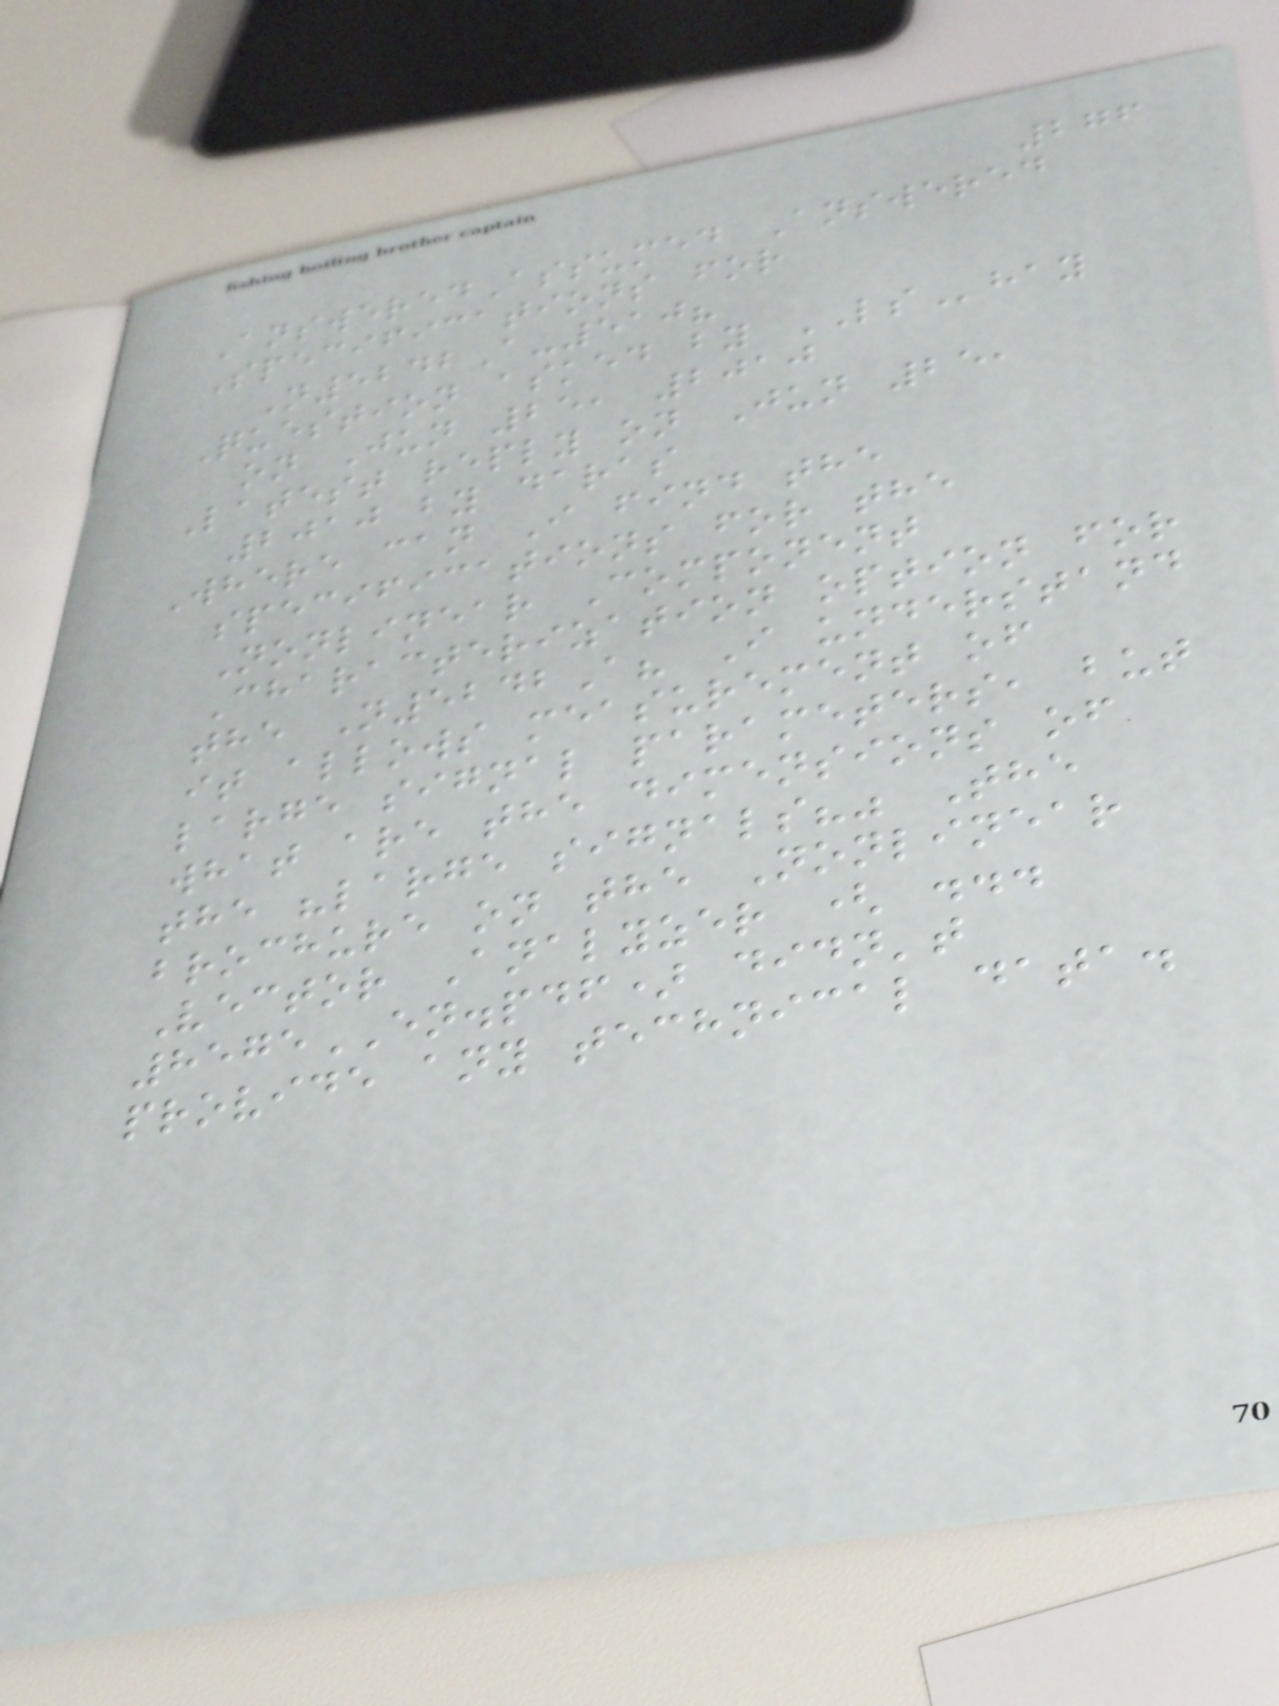276
AnsweredAssumed Answered
Specifications for
N5242A-510?
Question asked by LShay
on Jun 25, 2010
Latest reply on Jun 25,
2010 by daras
Where can I find the
specifications for the
Nonlinear Component
Characterization option for
the N5242A? I understand
it allows measurement of
large signal parameters, but
what are the dimensions of
the "large signals?" The
brochure on the Nonlinear
Vector Analyzer ( ...
8575EN.pdf) didn't
provide any technical data.
